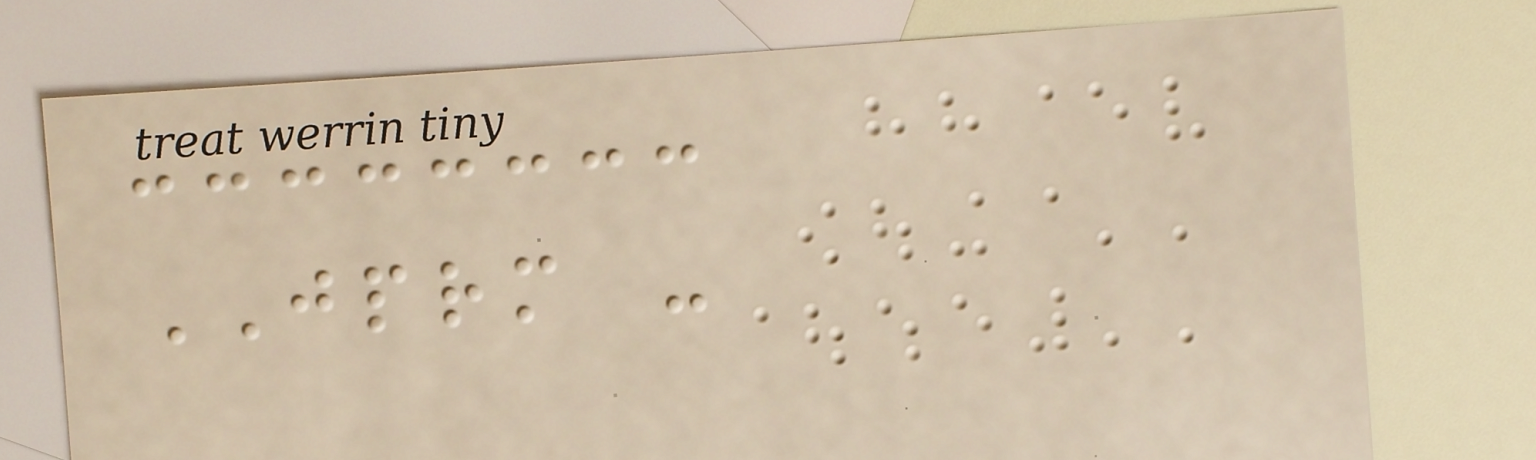JPRM -
